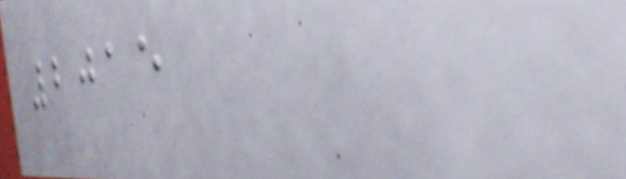2015
